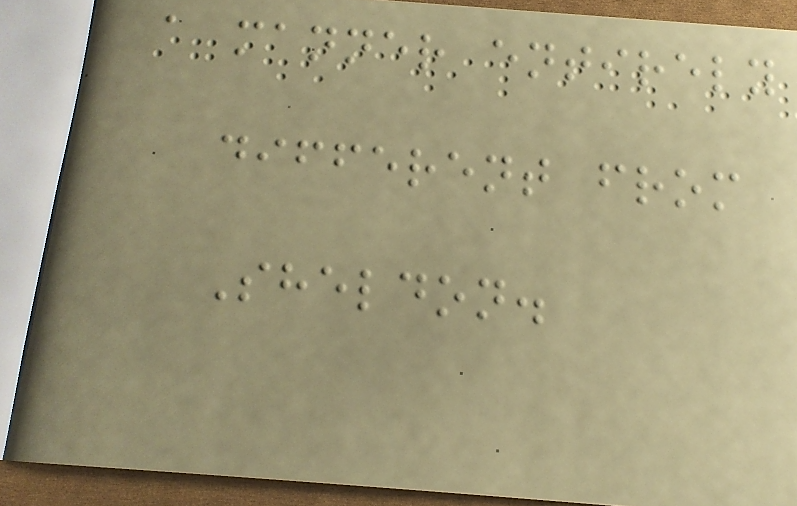a manner entirely
different from
Sheldon.
